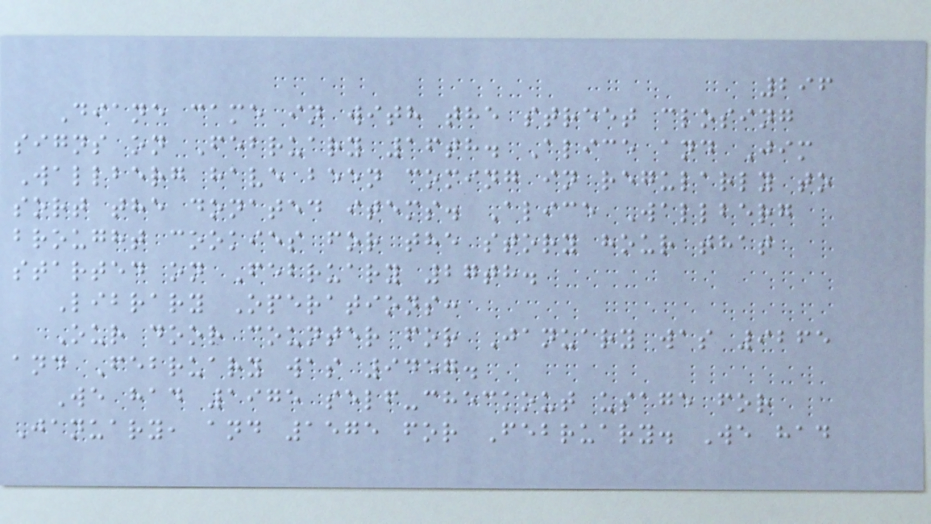296
Diane came in with the street closing
signs on February 16th. Alice and Jim
Wallberg have been coming in regularly to
sort the donated items. Alice Wallberg
brought cookies for the story hour that
started on February 27th.
Library Operations:
Our door counter for January was 9265
and February was 9457.
We had 1975 self-checkout usage for
January, and 1575 for February. We had
